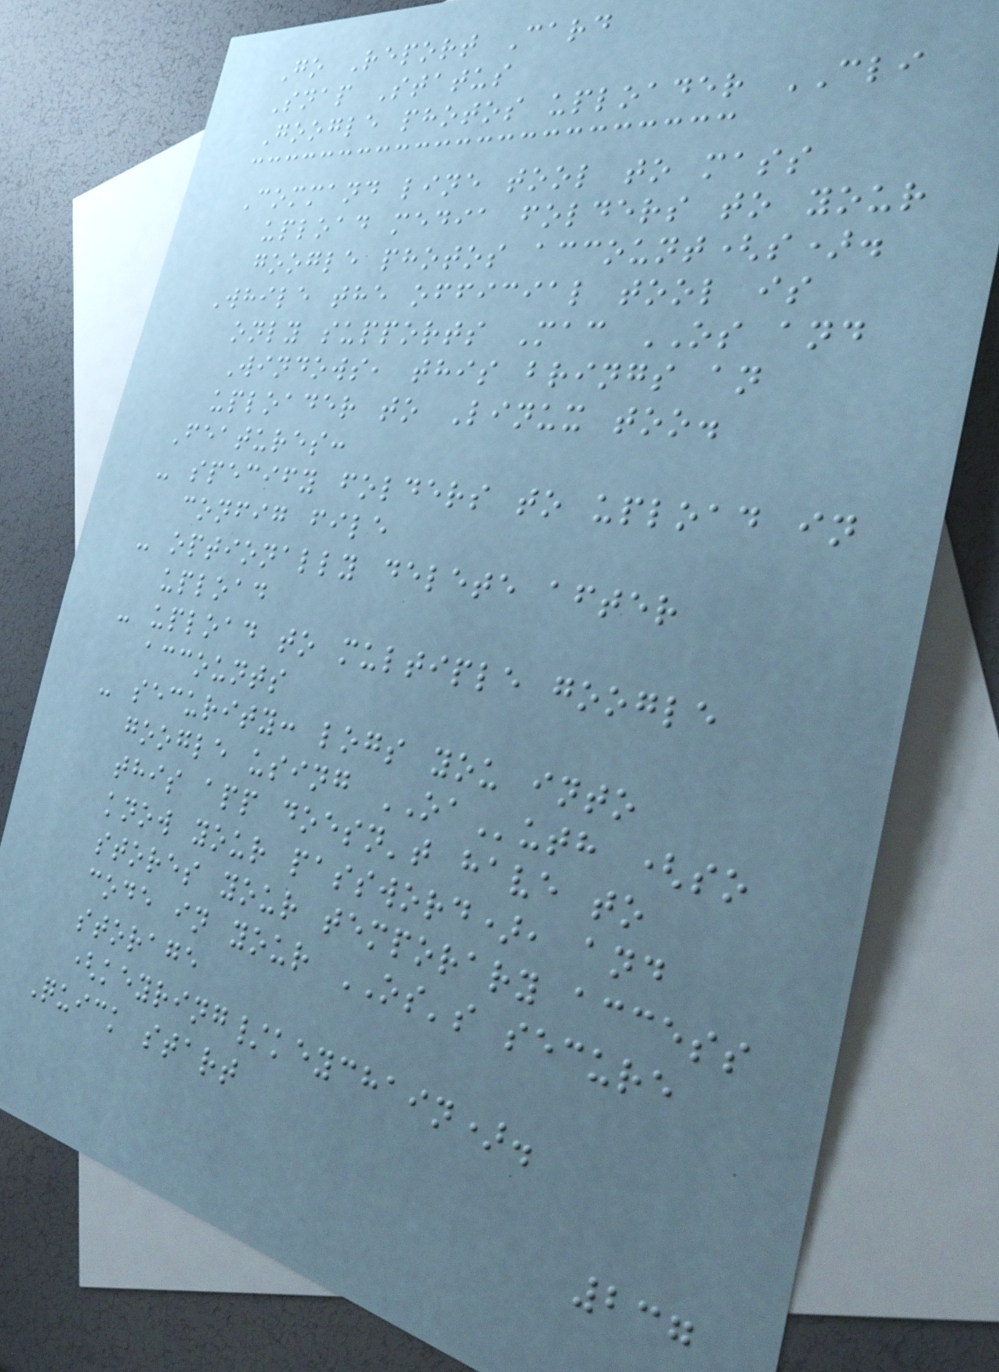Go Report Card
Snap Status
Google photos uploader CLI
Command line tool to mass
upload media folders to your
google photos account(s).
While the official tool is
only supports Mac OS and
Windows, this brings an
uploader to Linux too.
Features:
- specify folders to upload in
config file
- optionally delete after
upload
- upload to multiple google
accounts
- security: logs you into
google using OAuth (so
this app doesn't have to
know your password), and
stores your temporary access
code in your OS's secure
storage
(keyring/keychain).
Quick start
237
